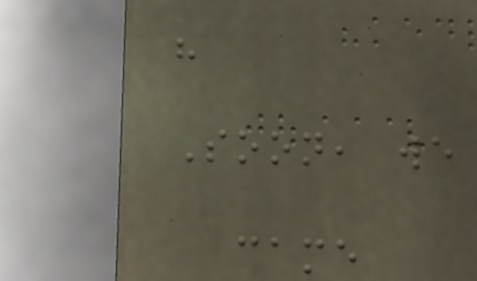his
Soon, we
came
